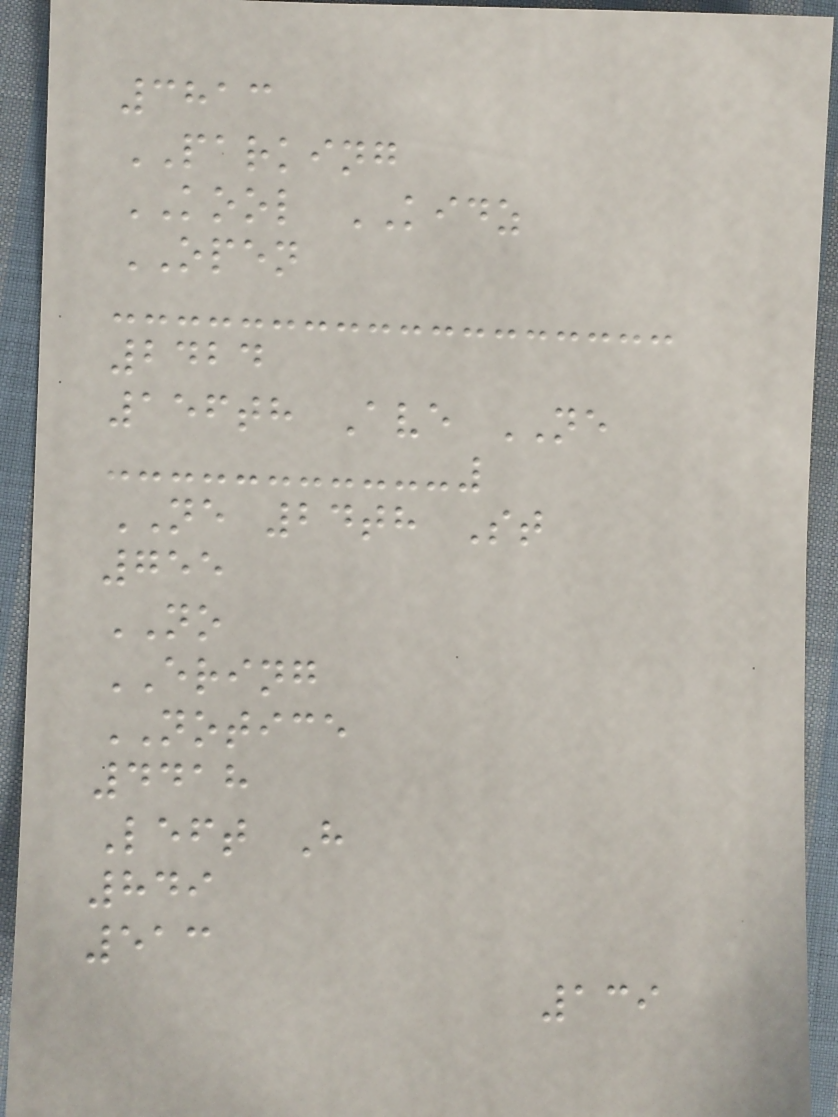3813
PARKING
KOOL KIDZ
OPEN
2424
156th Ave NE
NE 24th St
755
NO
ERING
NOTICE
4418
Left H
849
513
139
